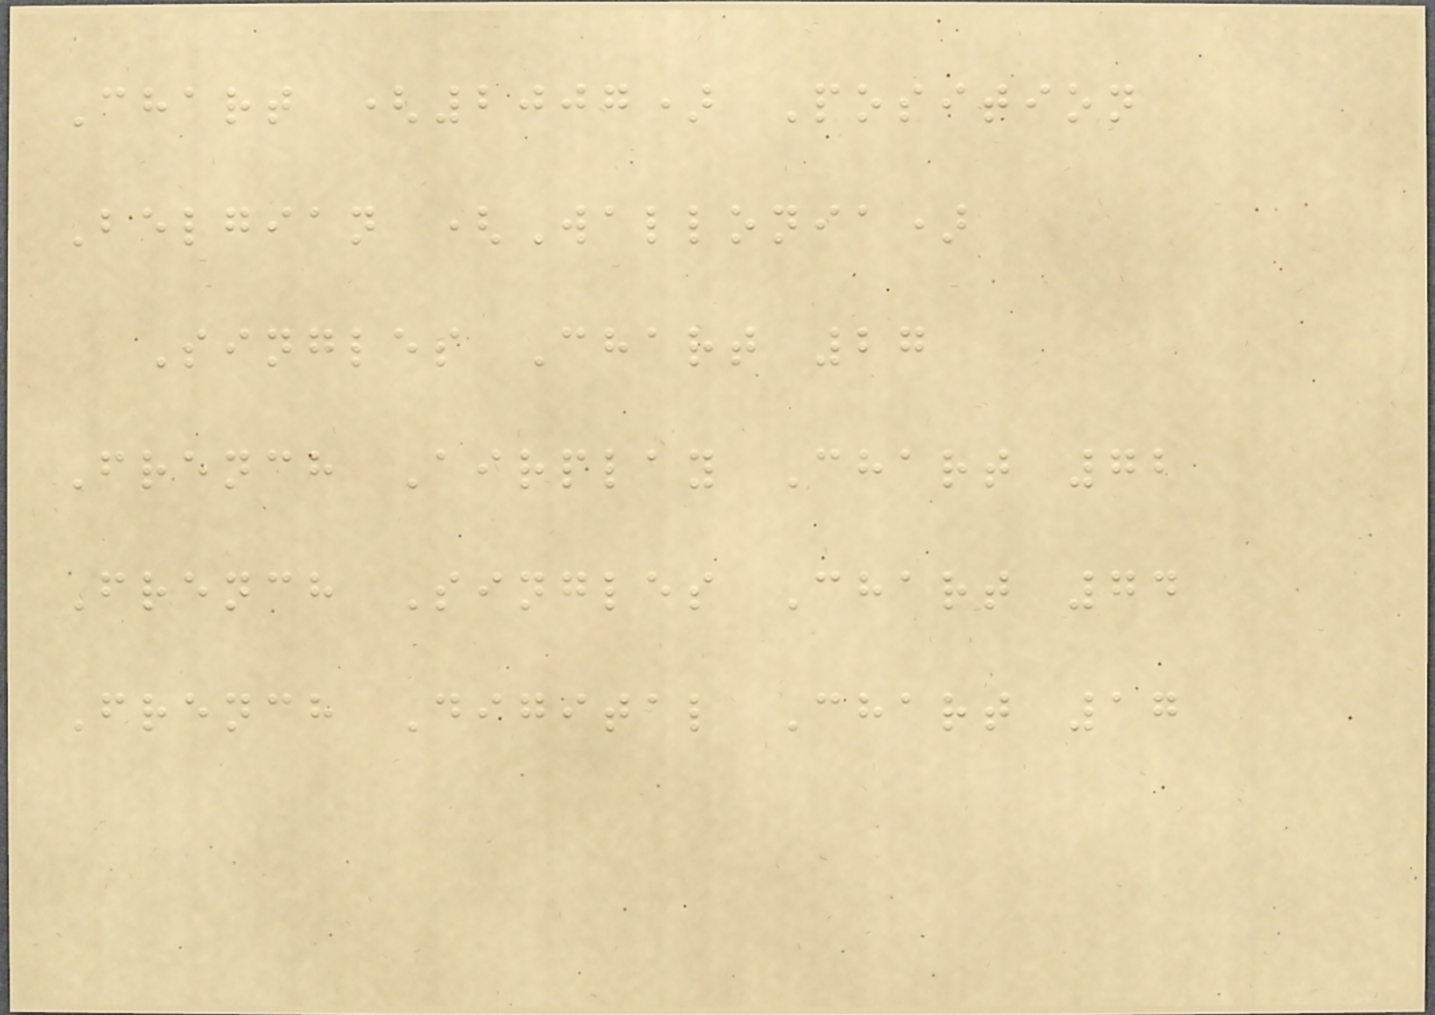Chart (2007) Position
Belgian (Wallonia)
Singles Chart 27
French Airplay Chart 72
French Singles Chart 74
French Digital Chart 17
